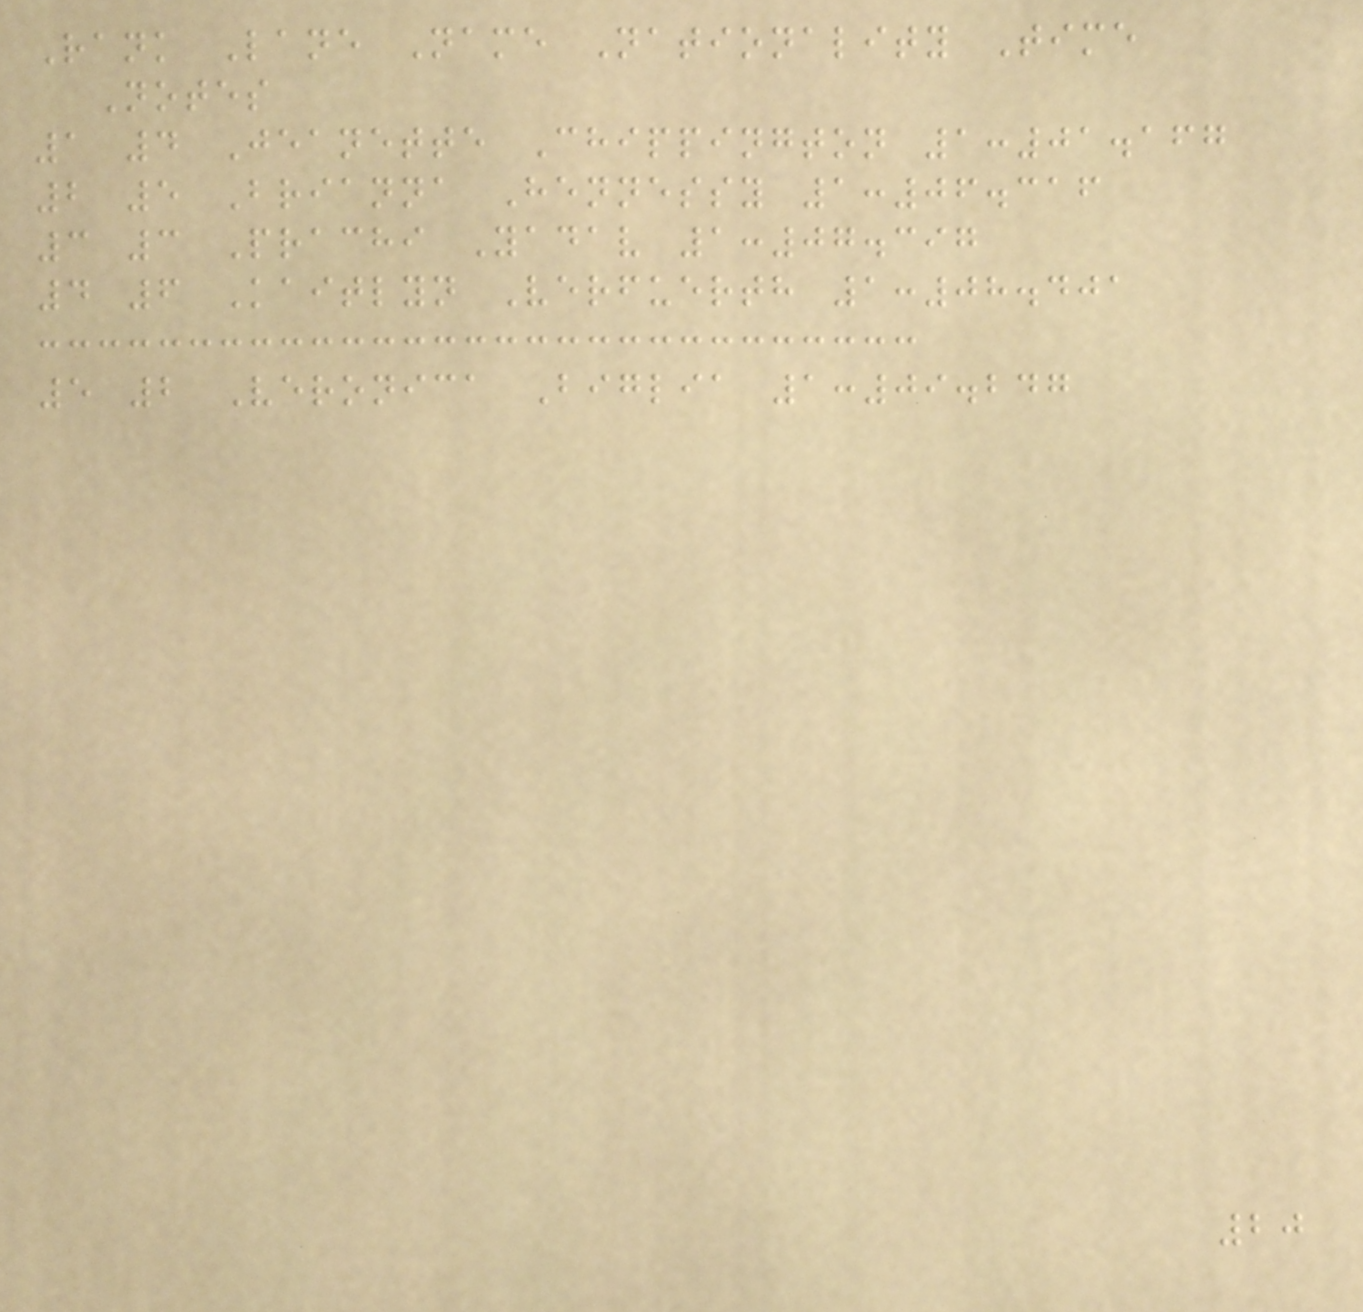Rank Lane Name Nationality Time
Notes
1 4 Jeanette Chippington 1:01.167
2 5 Brianna Hennessy 1:06.316
3 3 Prachi Yadav 1:07.397
4 6 Kaitlyn Verfuerth 1:08.401
5 2 Veronica Biglia 1:09.247
20
